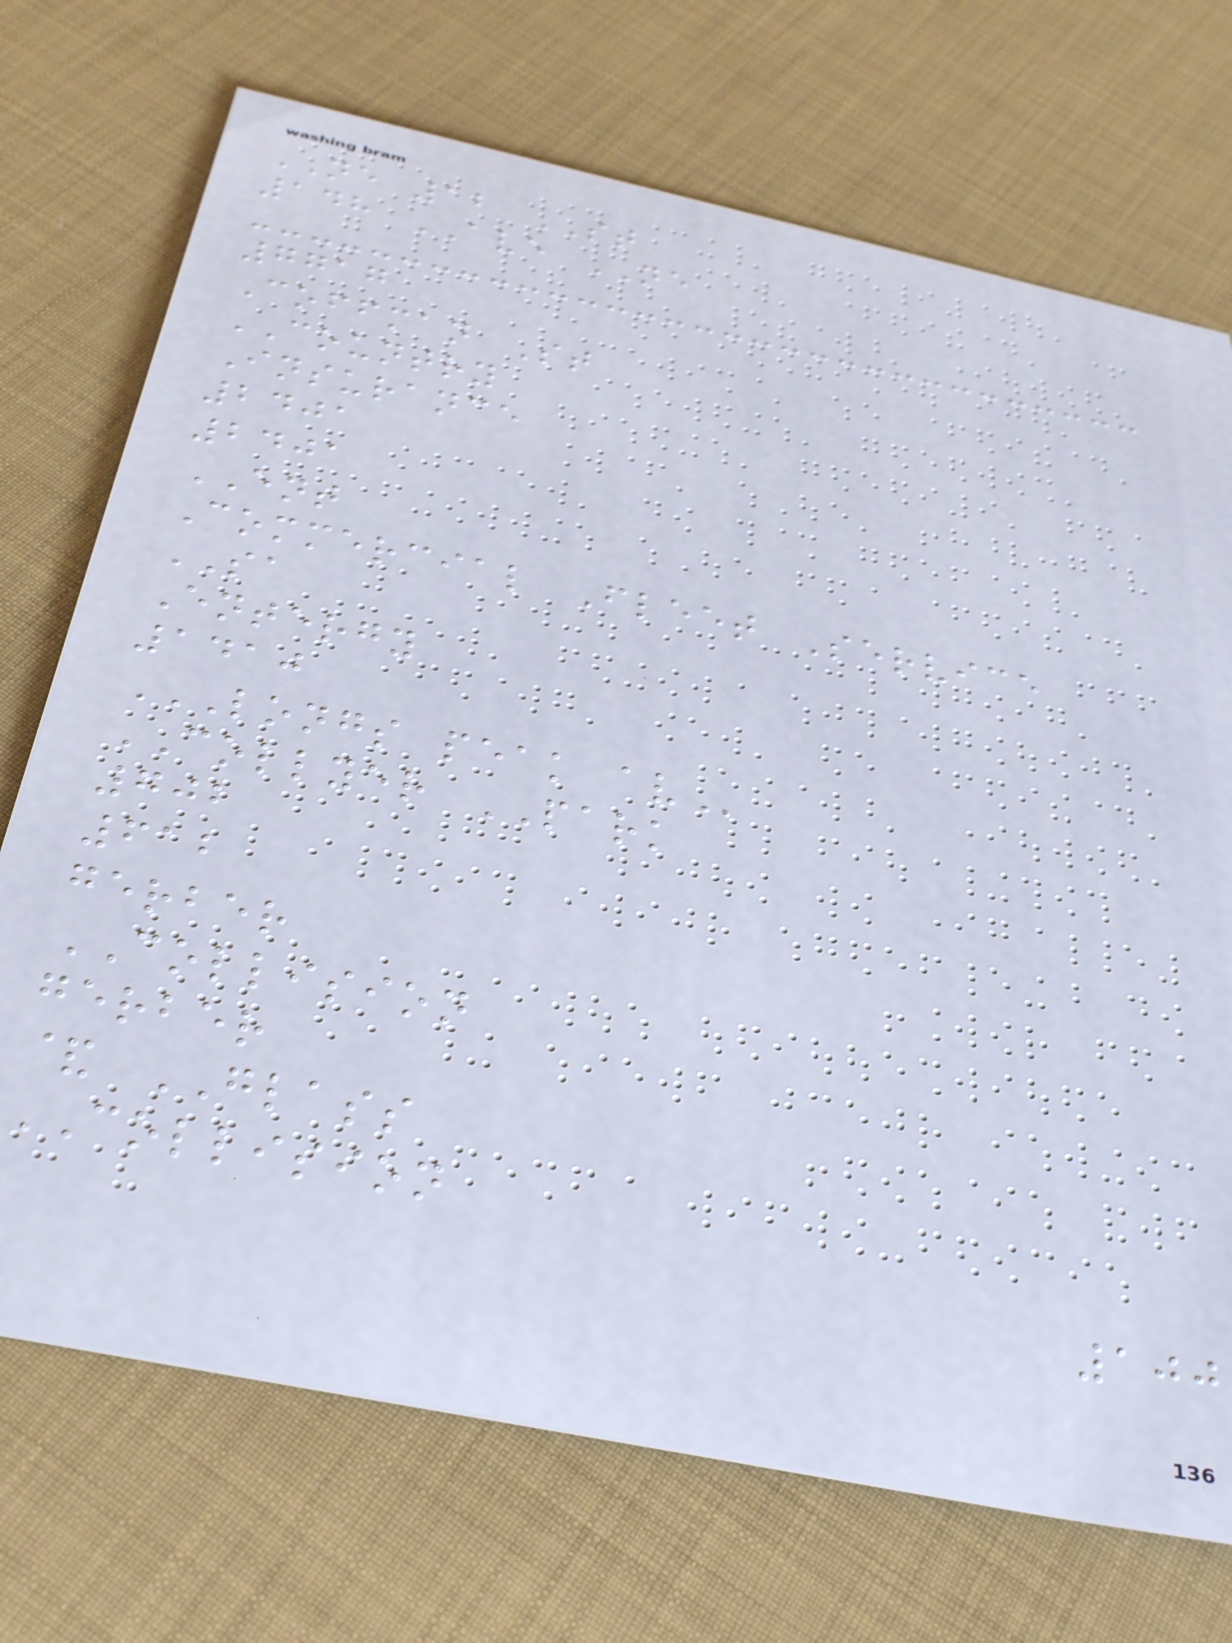NE 12 ST
148 AVE NE
7717
Coffman St
COUNTRY
Insurance
2401
2401
ENT
Commercial Fleet Service
SA
Entergy
1410
LONGS PEAK AV
COLLYER PARK
702
612
gerber
COLLISION
gerber
& GLASS
COLLISION
100
